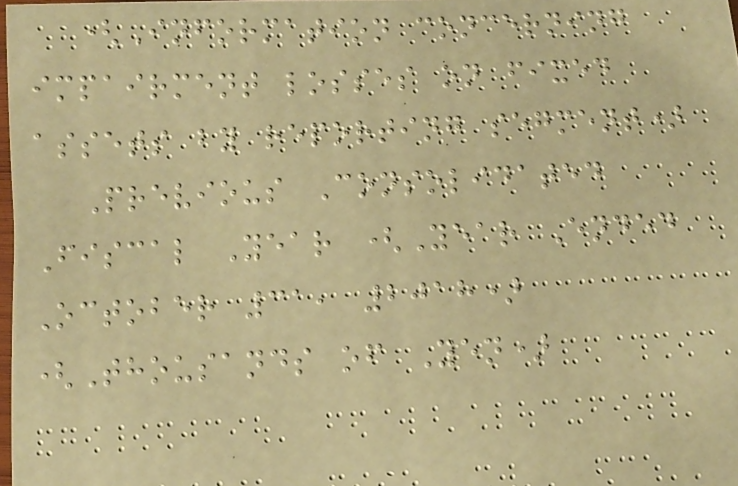(Information concerning
impairment losses on fixed
assets by reporting segment)
Previous Consolidated
Fiscal Year (Year Ended
October 31, 2018)
(Thousands of Yen)
